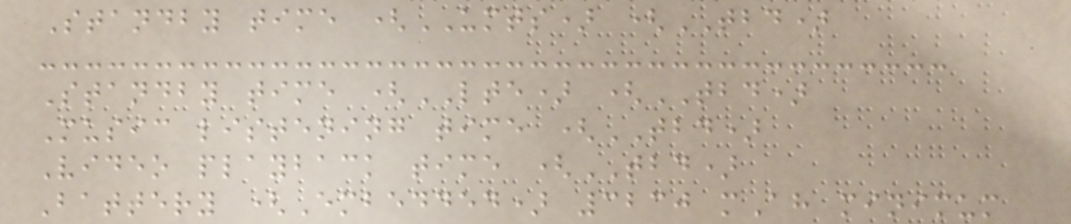Standby time (UMTS) (TBD)
Standby time (LTE) (TBD)
Music listening time (TBD)
Video playback time (TBD)
Battery (Embedded) 3230 mAh minimum
